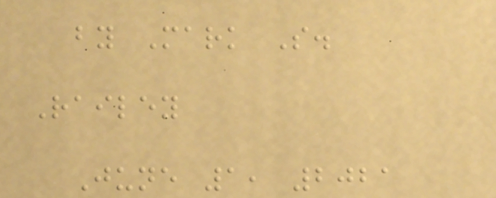by Mark S.
Railey
June 1, 2021
